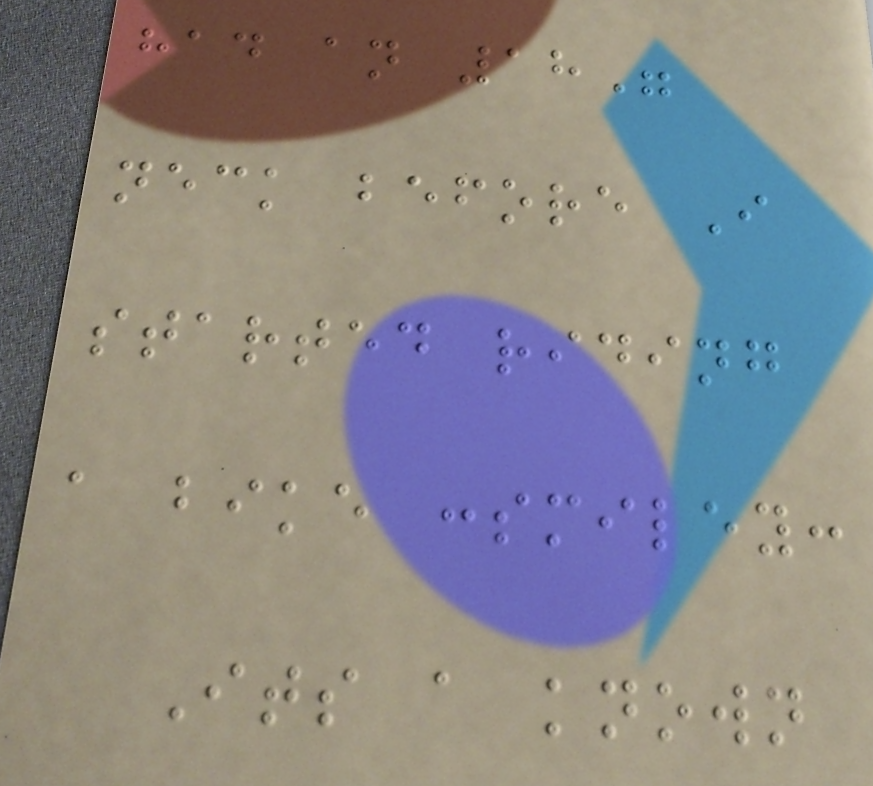had an 18"
neck before I
started riding
a bike :smiley:
Its a known
